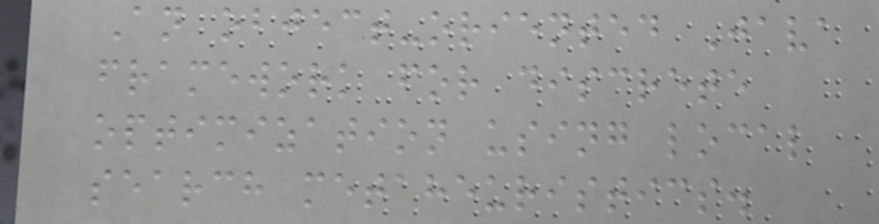An object-oriented Java
framework for discrete
optimization using local
search metaheuristics.
